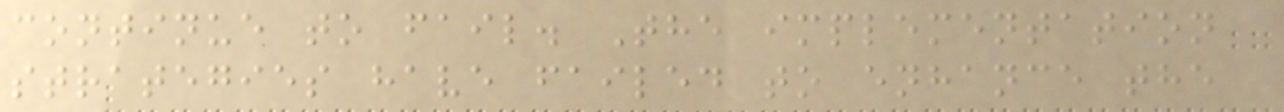continue to fail. The implementation
strategies have failed to enhance the
